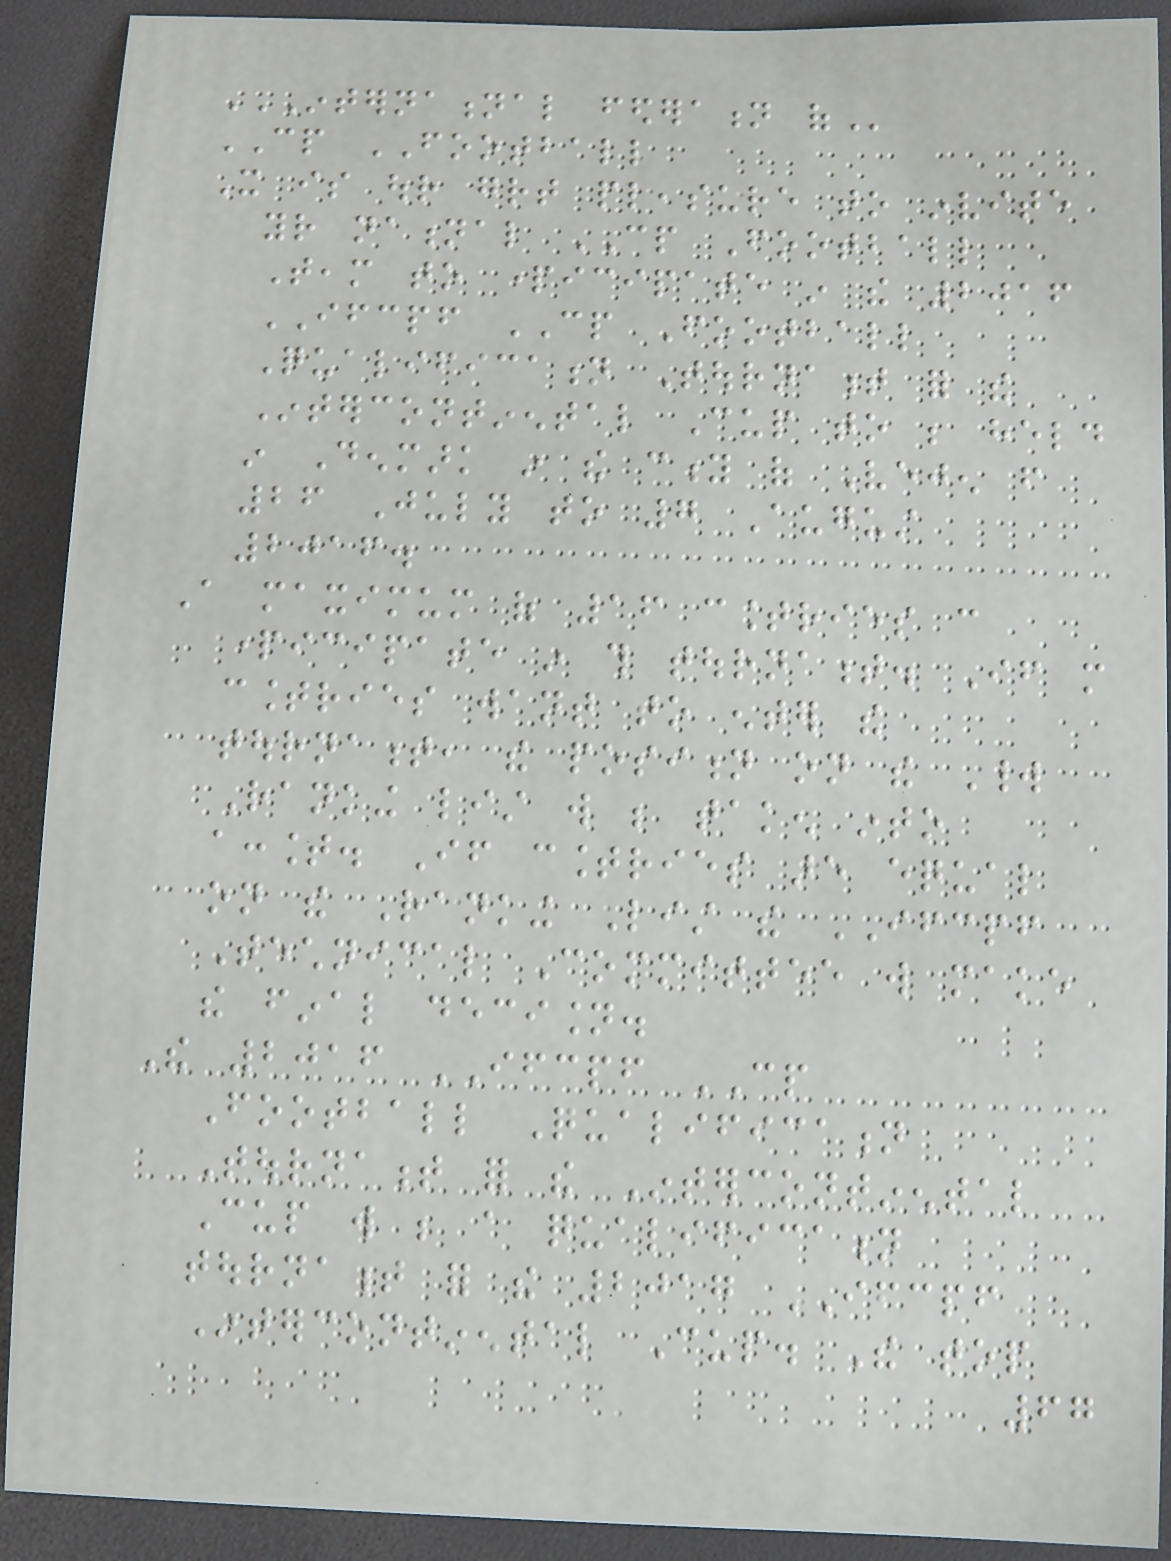INTERNATIONAL FEDERATION OF
CP FOOTBALL
It is our great pleasure to invite
your national CP Football
Team to participate in the 2016
IFCPF CP Football
Qualification Tournament for the
Intercontinental Cup to be held
in Denmark in the city of Vejen from
26 July to 7 August
2016.
A maximum of 16 countries can
participate in this tournament. If more
countries want to enter the
tournament, the position on the World
Ranking list will be taken into
account. If countries are equal
on the Ranking List the IFCPF
Technical Committee will make
the final decision.
The 2016 IFCPF CP
Football Qualification
Tournament for the Intercontinental
Cup will be a qualification
tournament for the 2017 IFCPF
Intercontinental Cup. The top
67
